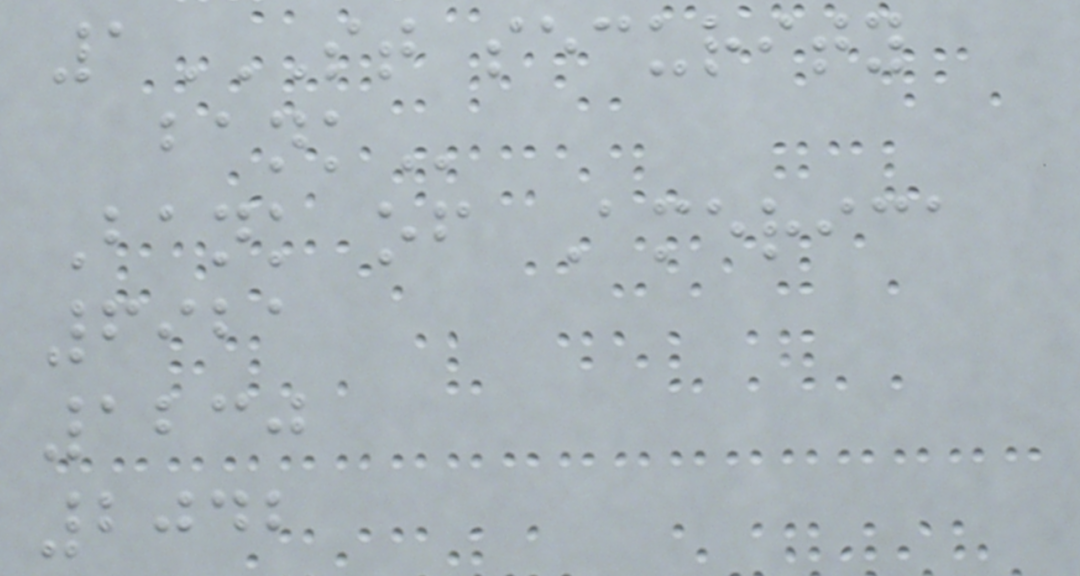1ST SECURITY
BANK
Bank of America
6921
1230
2042
